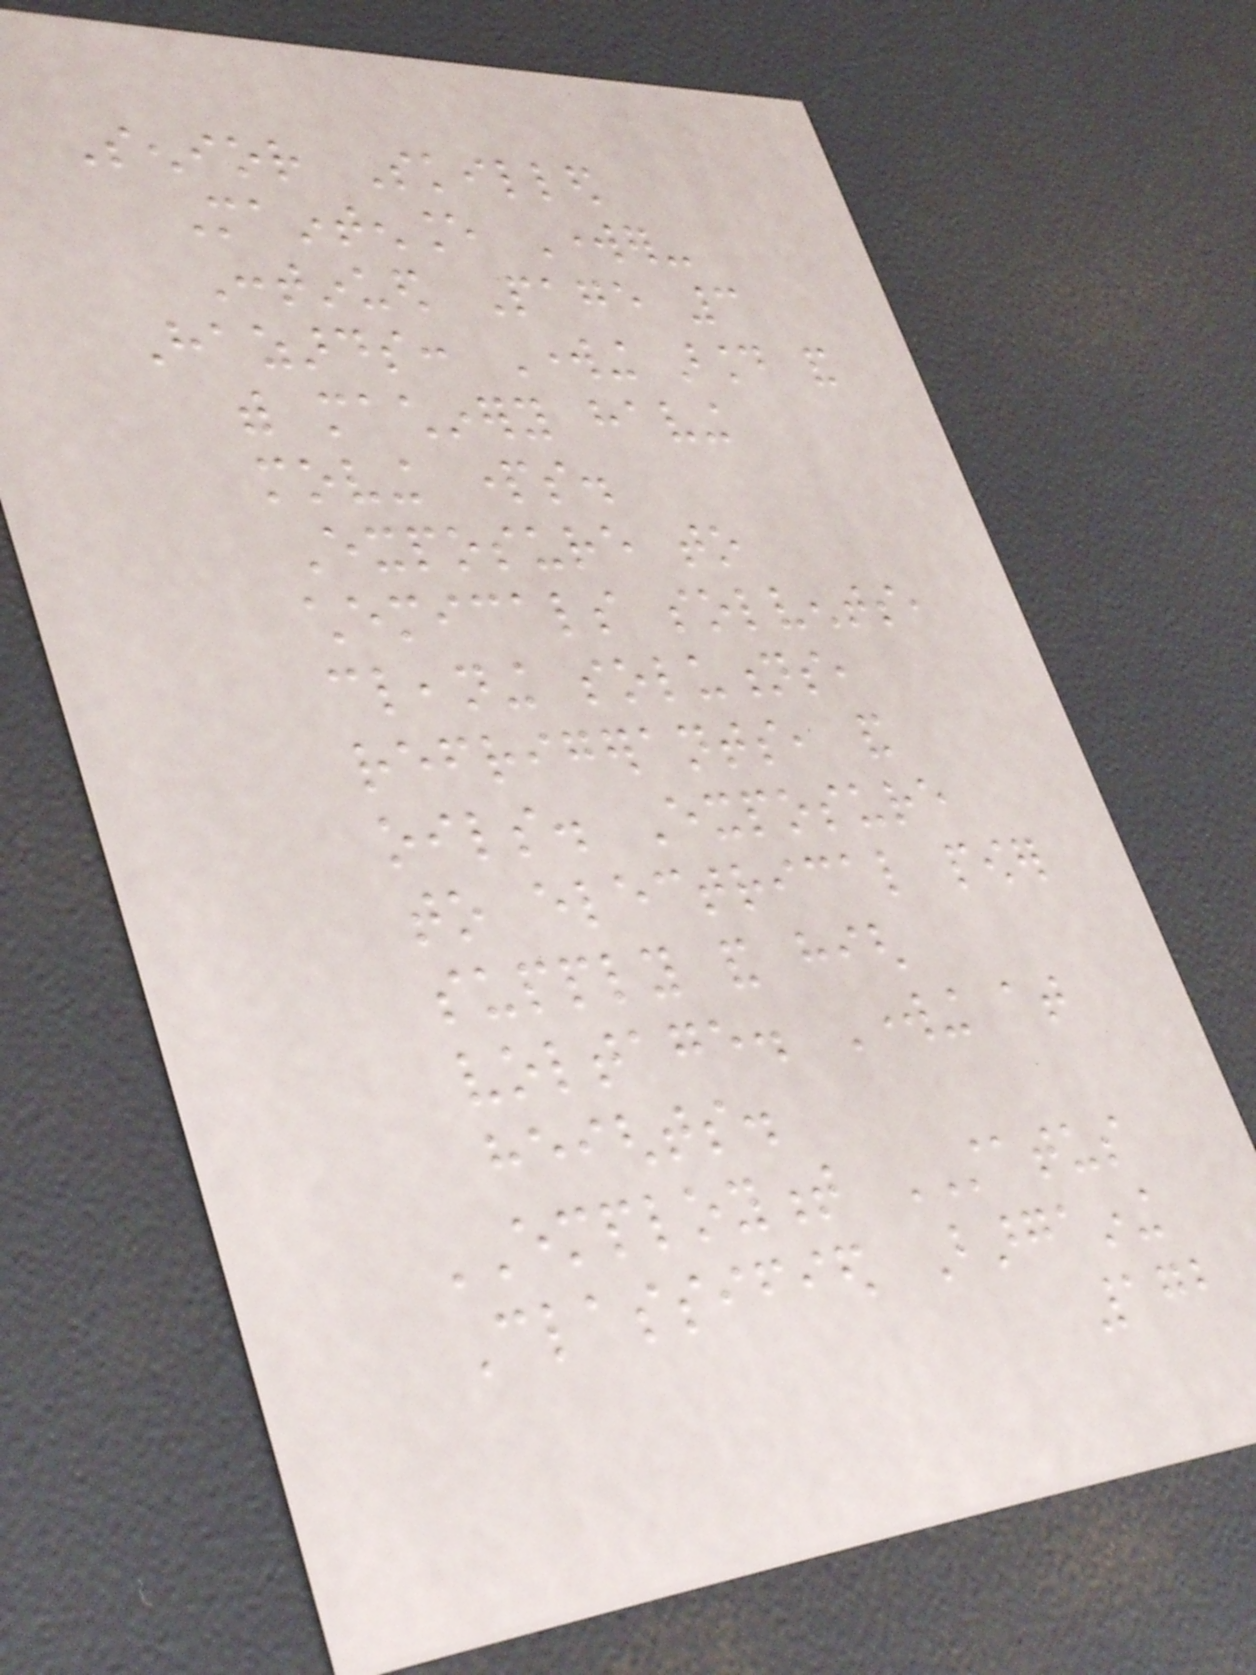Senior Skilled
Maintenance Worker-
Continued Page 3
Hazards: Working around and
with machinery having
moving parts.
Exposure to
chemicals solvents,
cleaning solutions,
refrigerants, and
oils. Exposure
to electrical power
supply and high
voltage. Working at
heights.
EMPLOYMENT STATUS
Classified Bargaining
172
